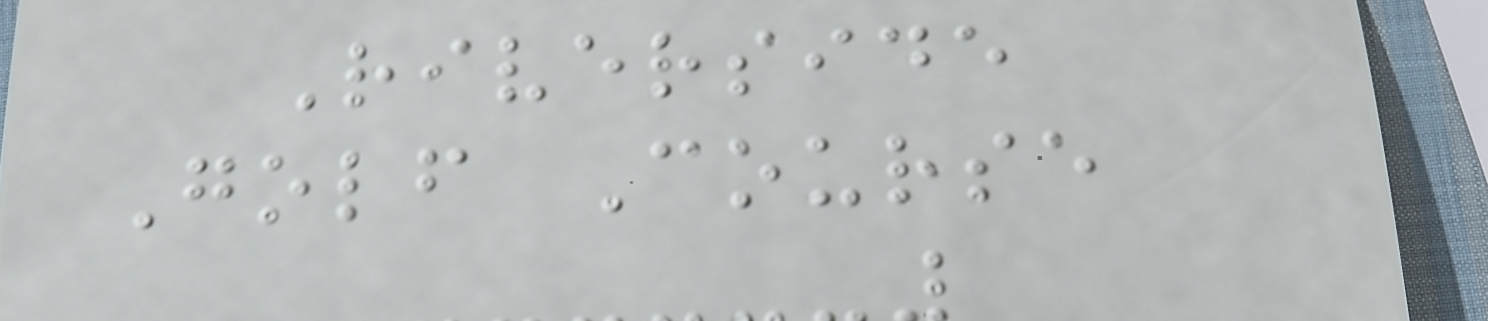Riverside
Golf Course
